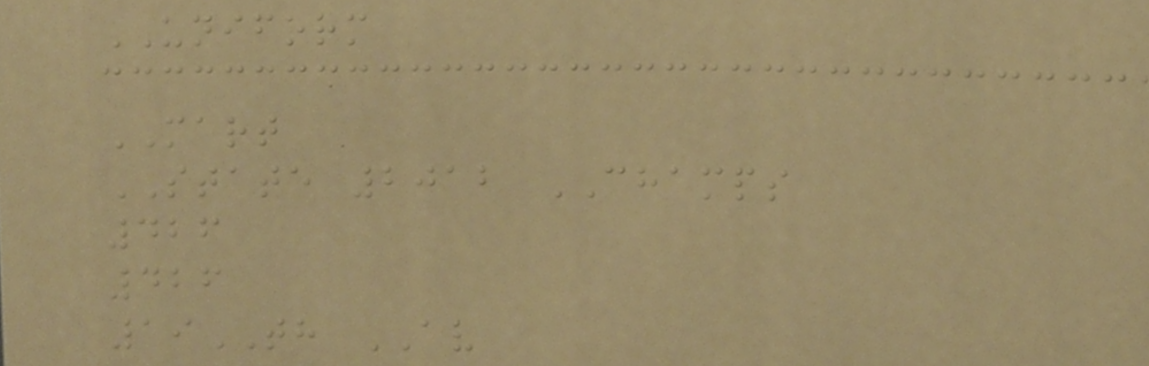UNIFORM
MART
STATE 2012 CHAMPS
426
426
19TH AV
